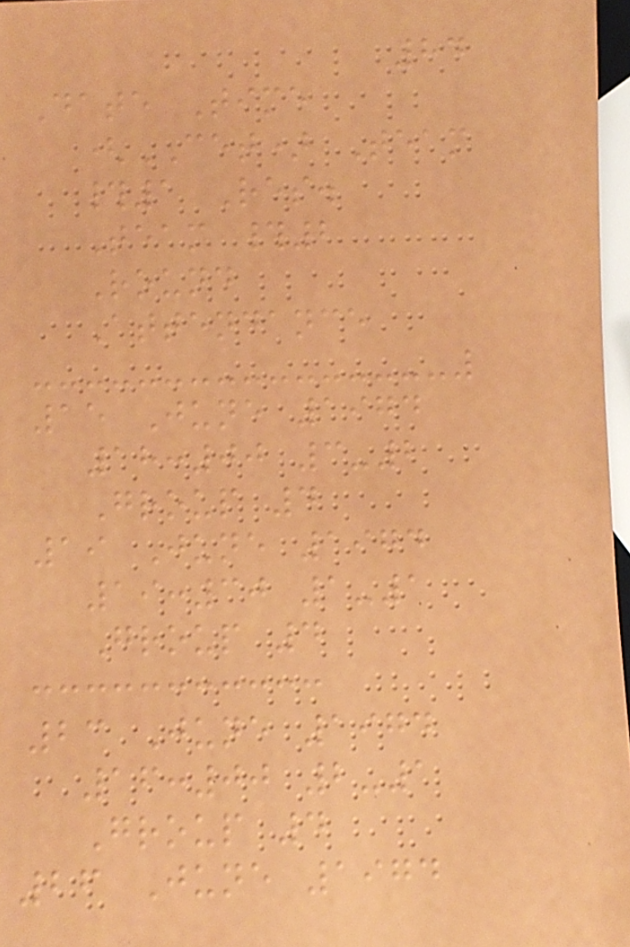84
Date Time
(CET) Team
#1 Res.
Team #2
Round
Attendance
15 June 1974
18:00 3-2
Group 4
19 June 1974
19:30 1-1
Group 4
23 June 1974
16:00 2-1
Group 4
26 June 1974
